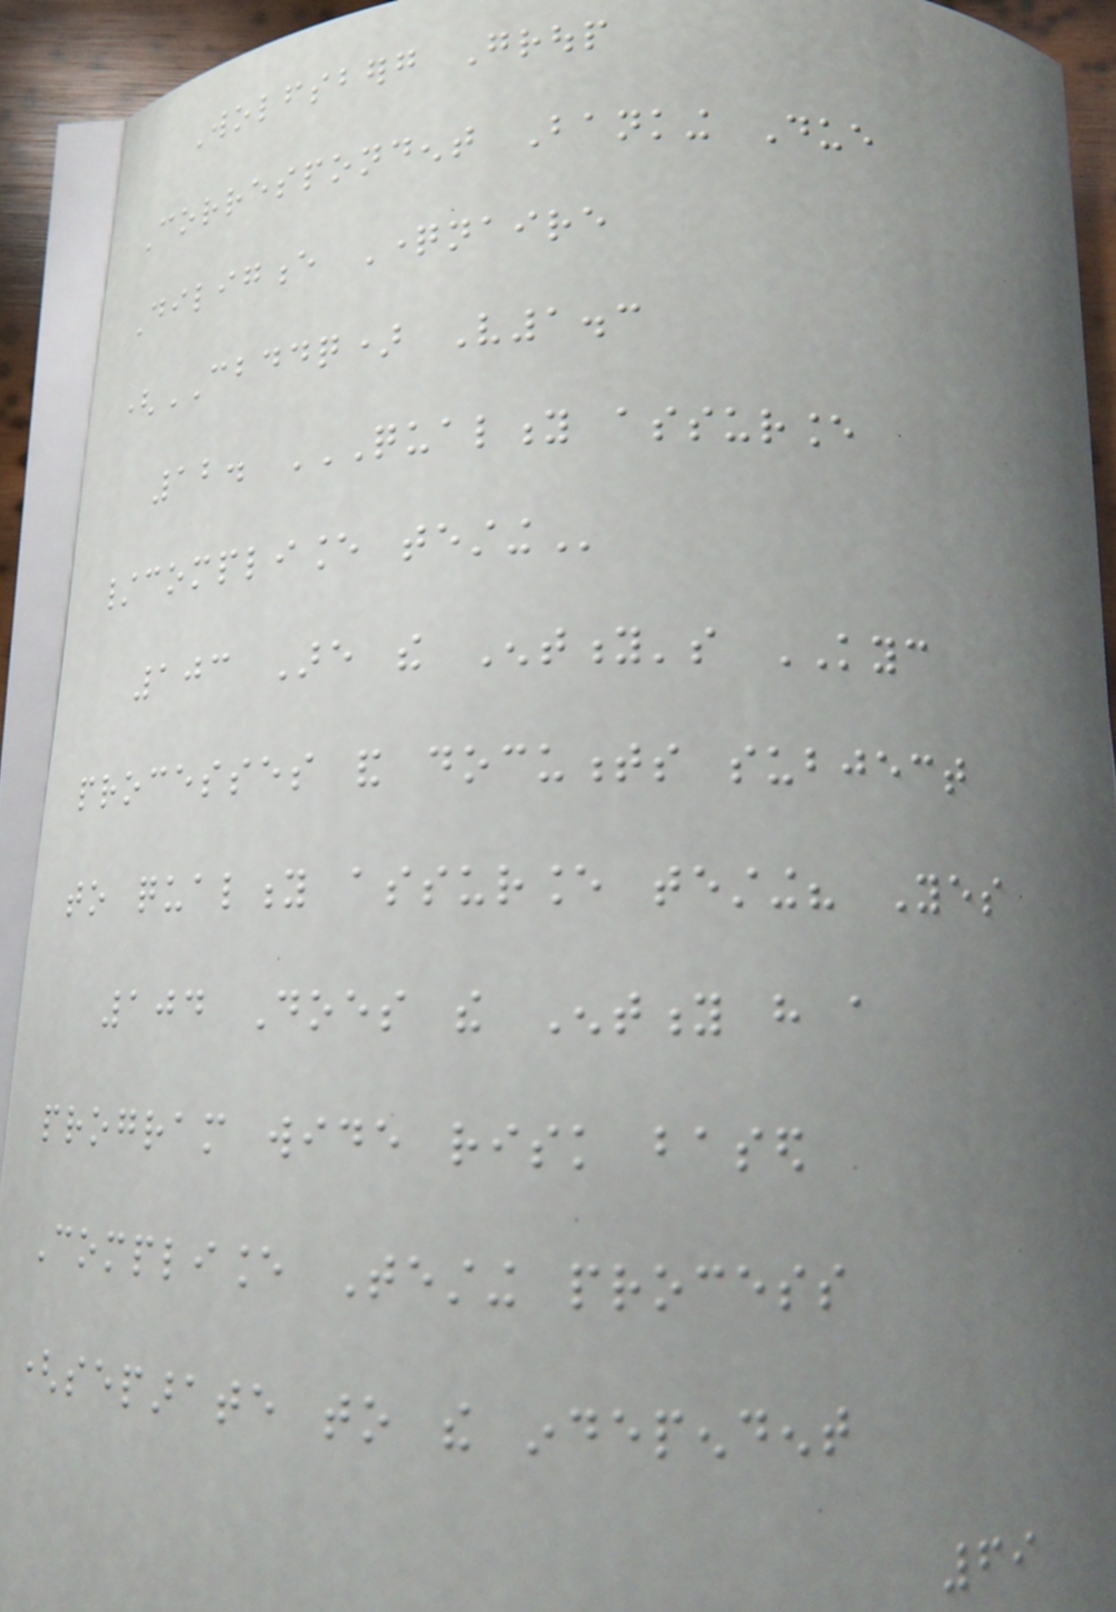Wolfsberg Group
Correspondent Banking Due
Diligence Questionnaire
(CBDDQ) V1.3
12. QUALITY ASSURANCE
/COMPLIANCE TESTING
103 Are the Entity's KYC
processes and documents subject
to quality assurance testing? Yes
104 Does the Entity have a
program wide risk based
Compliance Testing process
(separate to the independent
69
